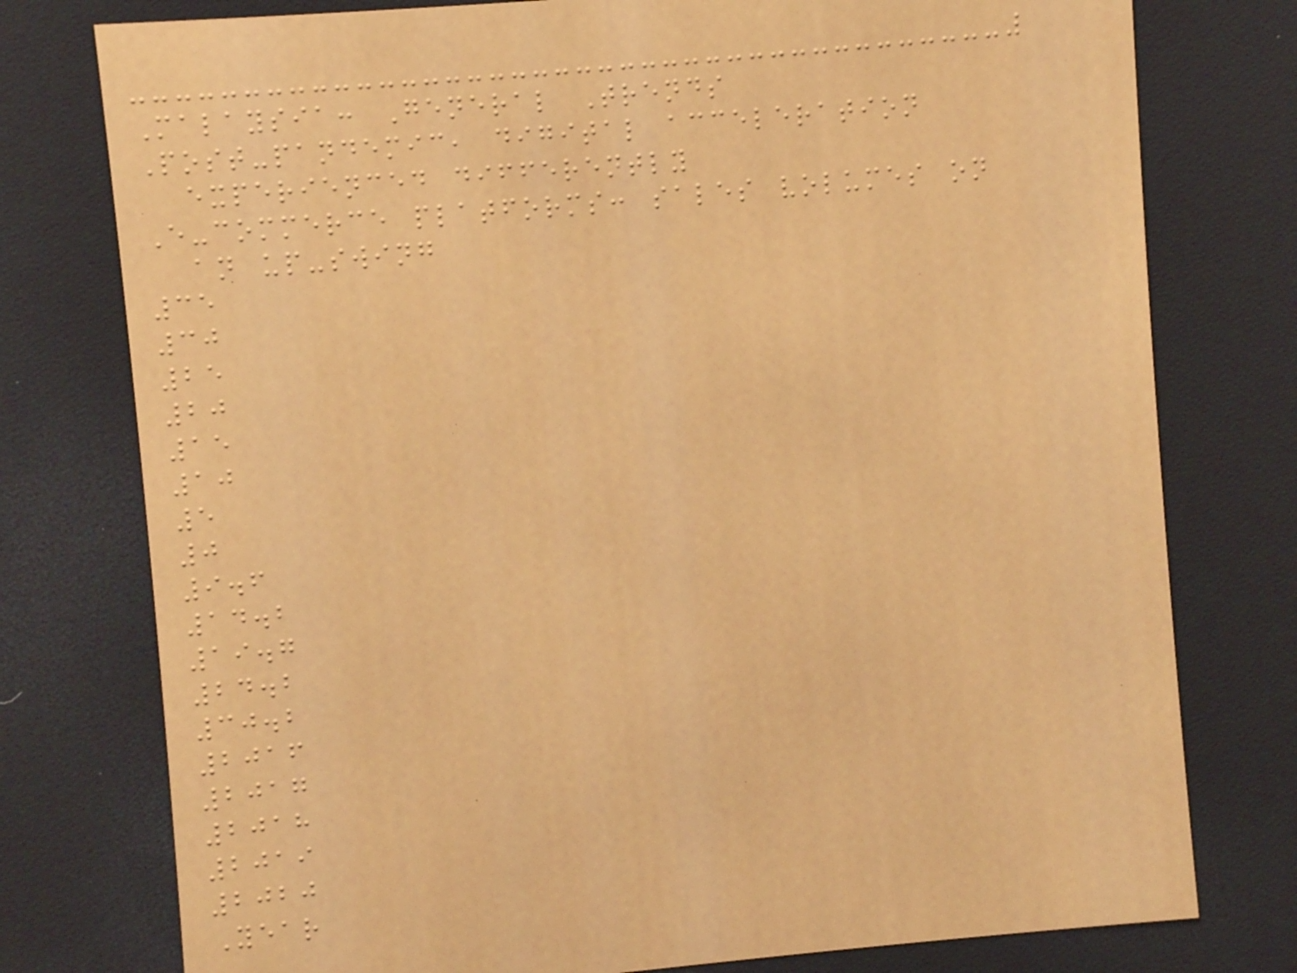Malaysia: General Trends
Post-pandemic, digital acceleration
experienced differently
E-commerce platforms: sales volumes on
an up-swing
35
30
25
20
15
10
5
0
9.6
14.2
19.7
24.2
30.2
2016
2017
2018
2019
2020
Year
